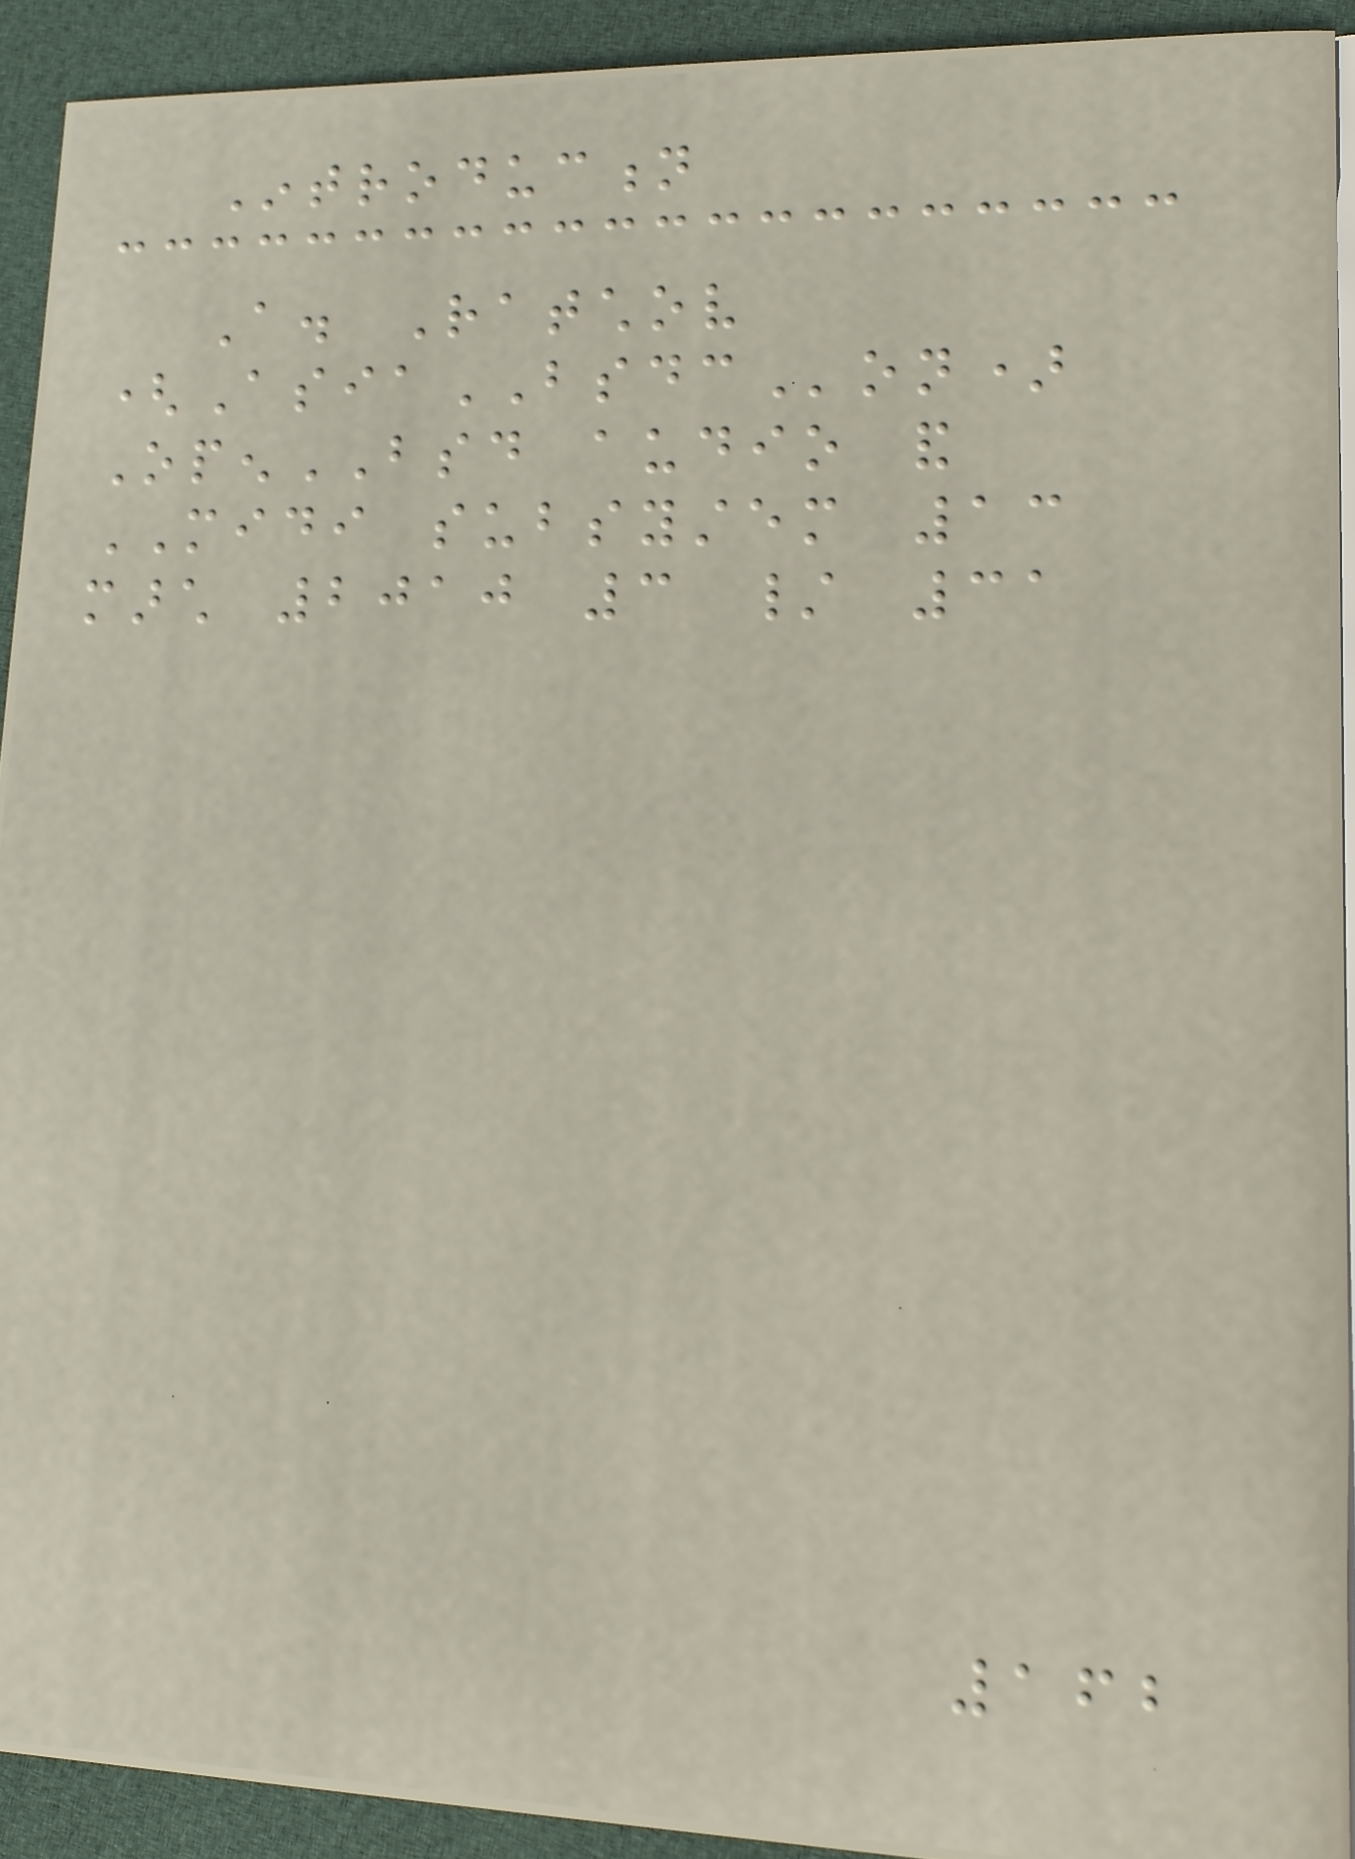Introduction
A. Ratchov
(AsiaBSDCon)
OpenBSD audio and
MIDI subsystem 13
march 2010 3 / 31
162
